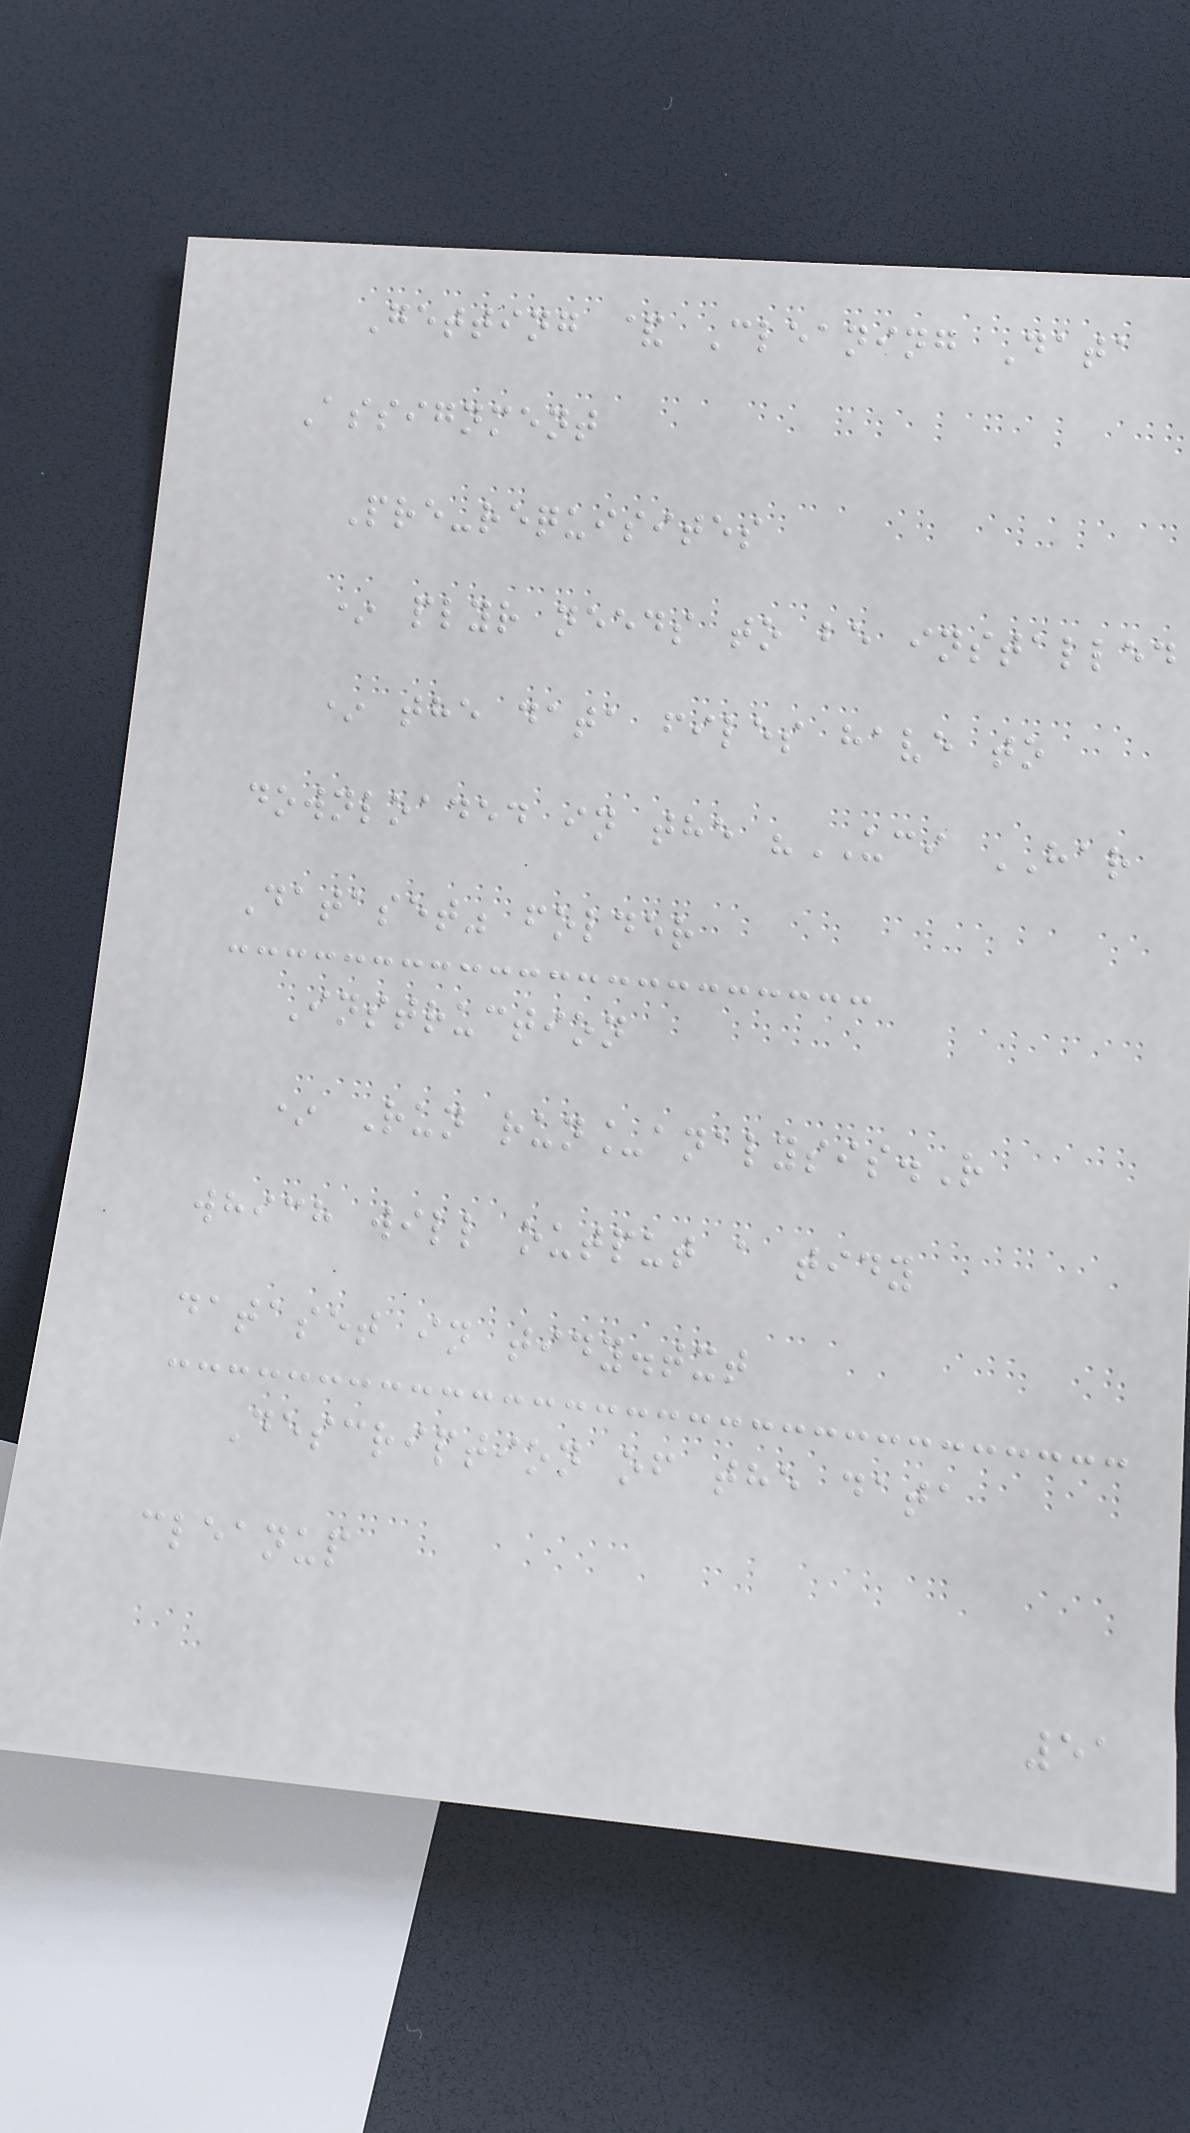Getting & Cleaning Data
Assignment
Pre-requisites
* plyr needs to be installed
* the data files have to
downloaded in the "UCI HAR
Dataset" folder
Instruction
* Run run_analysis.R
which will output a tidy
dataset in tidy.txt
Description of the data
cleanup
51
